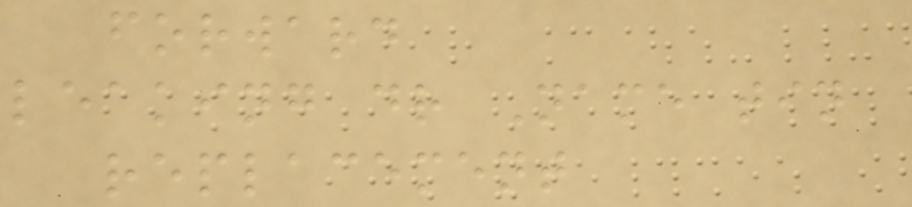forward
leaking dr Name tin
replacement
